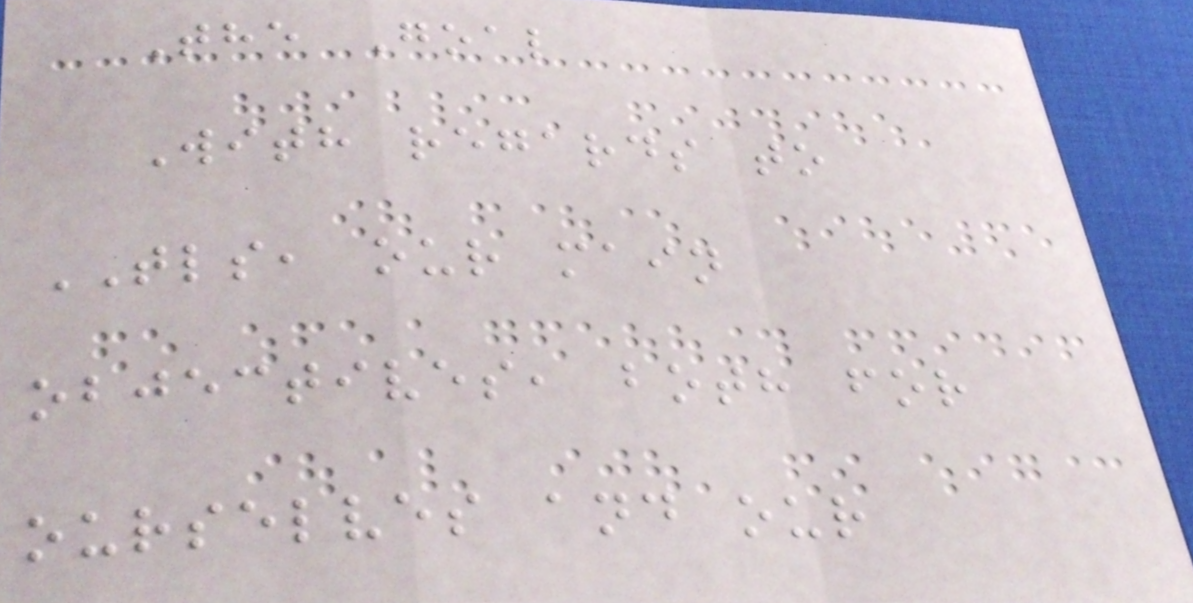The Goal
With regards to
TLS, our main
objectives, both for
ourselves and our
